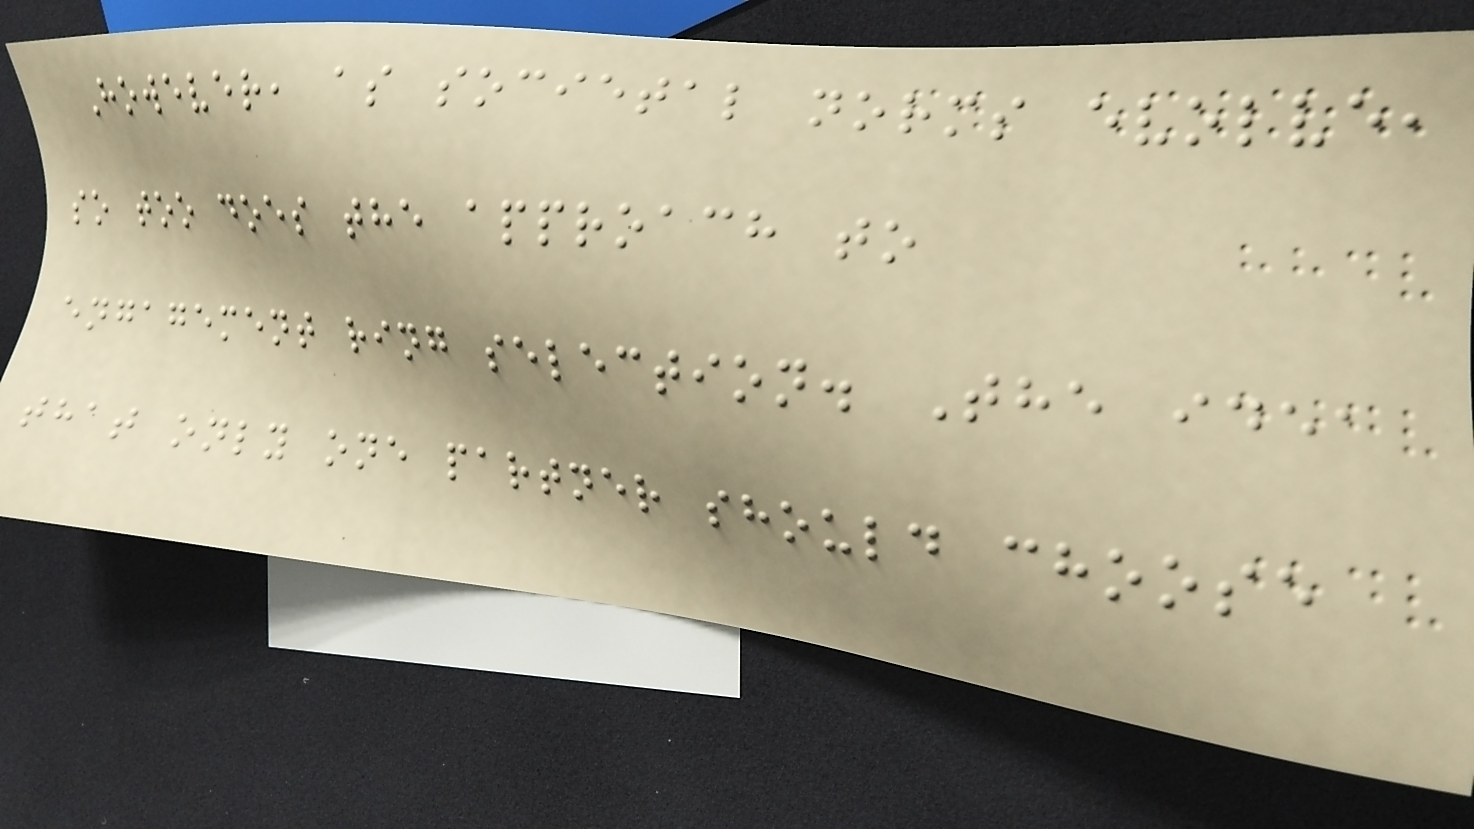However, as societal norms evolve,
so too does the approach to
engagement ring selection. The idea
that only one partner should choose
